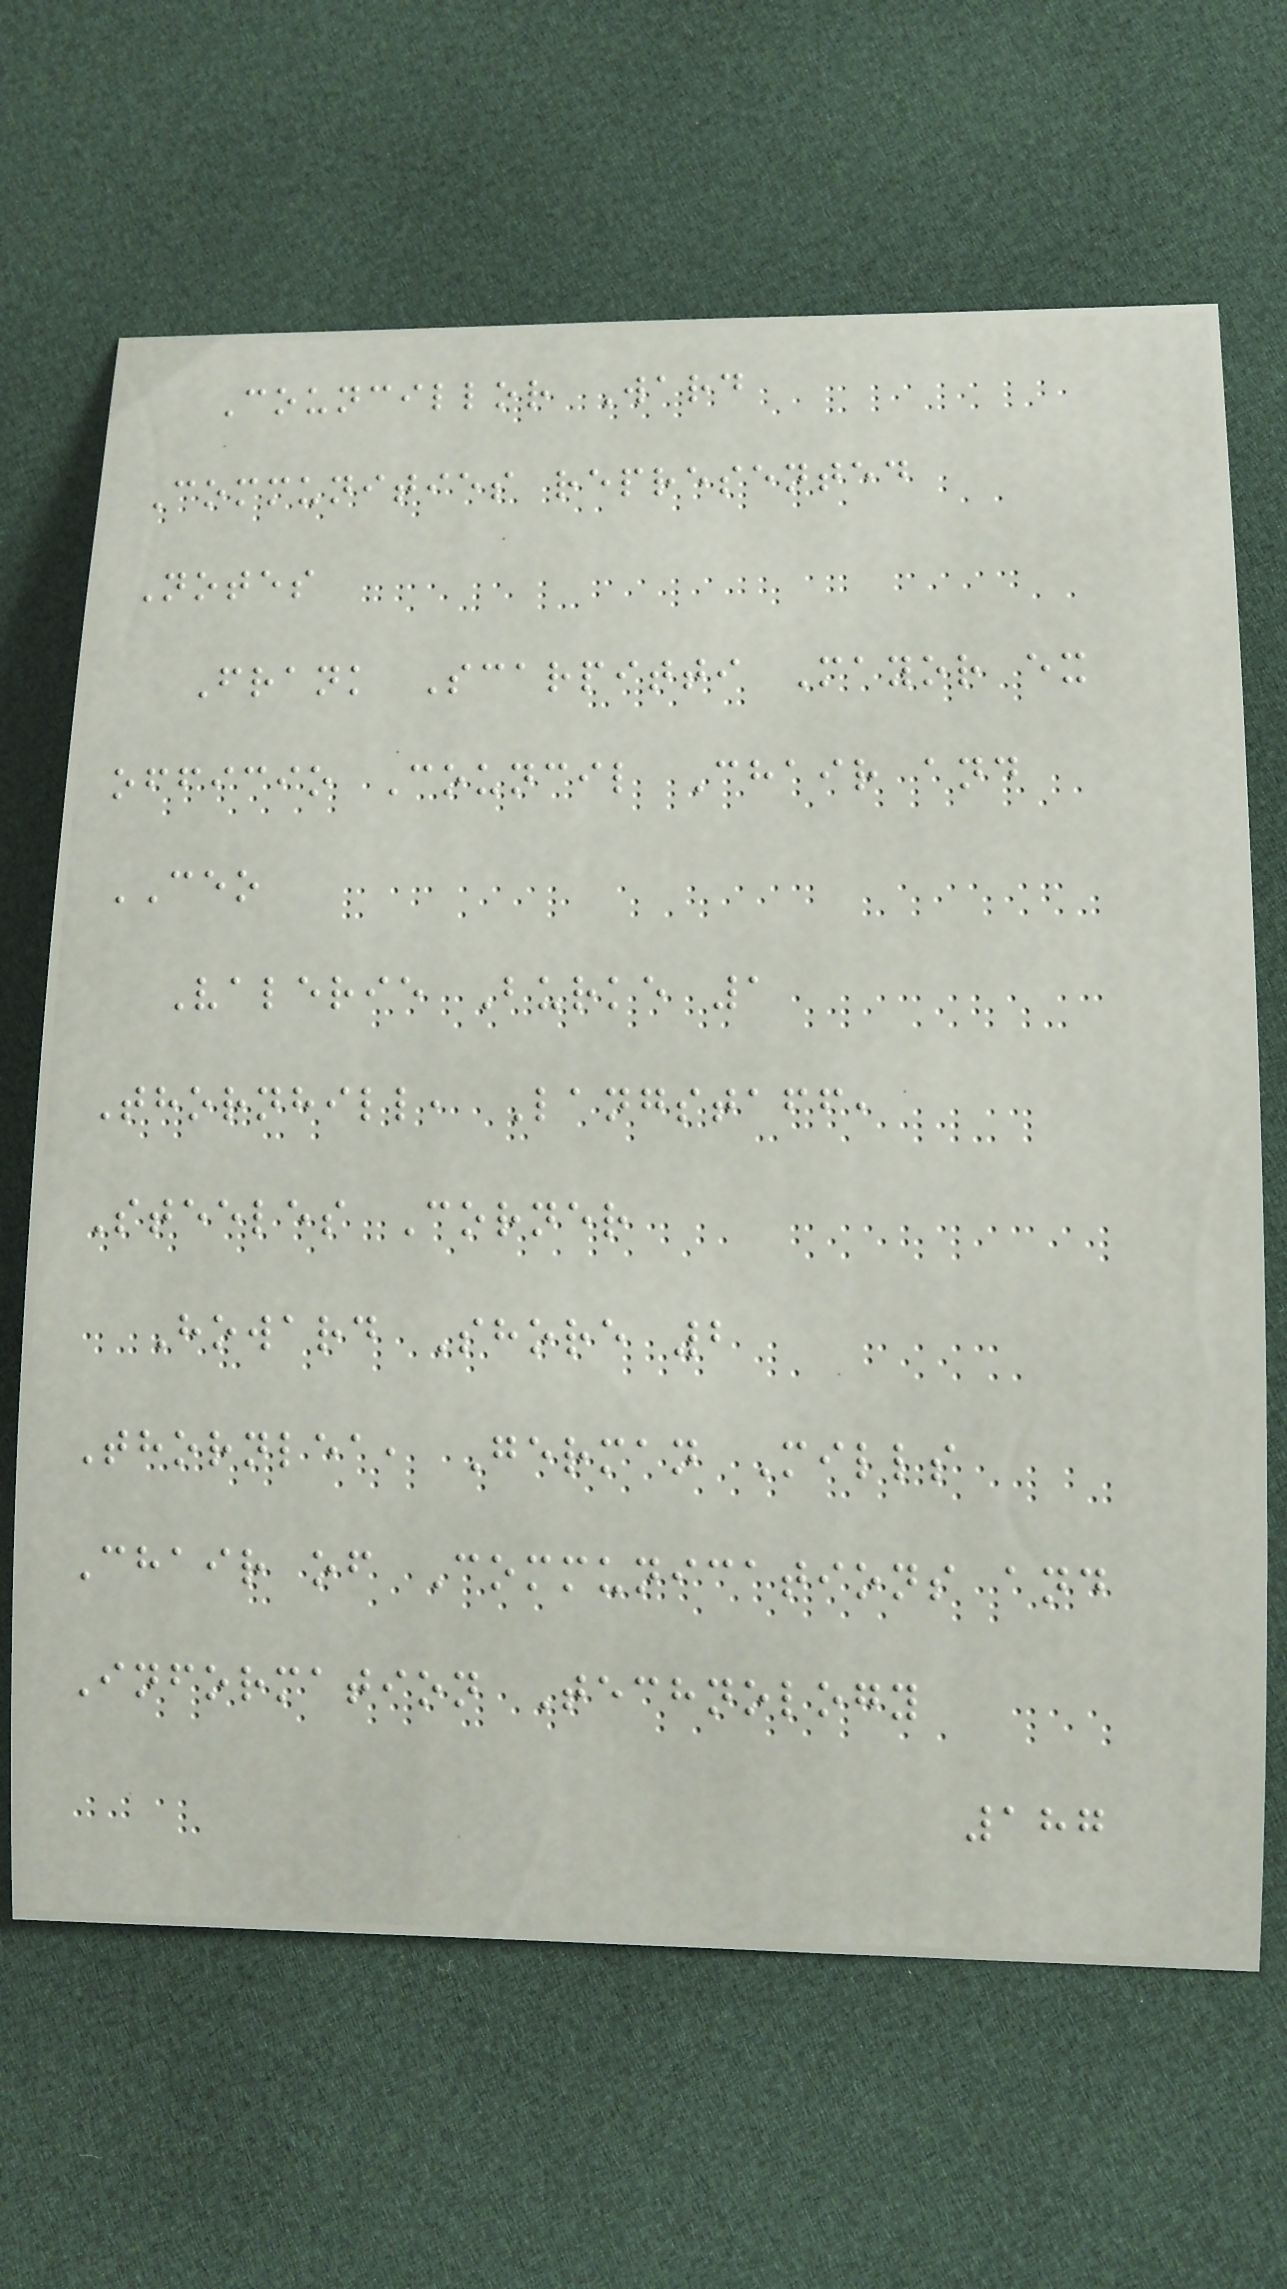Councillor Ward
Communities represented
Notes
Frank Scarpitti Mayor ex
officio Council Chair and
CEO
Valerie Burke 1
Thornhill, Langstaff,
Steeles Corner
Howard Shore 2
Thornlea, German Mills
Chair of Communications and
Information Technology
187
